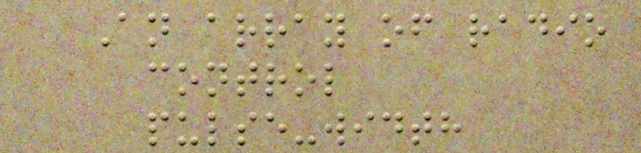An array of radio
control
pulse-width
